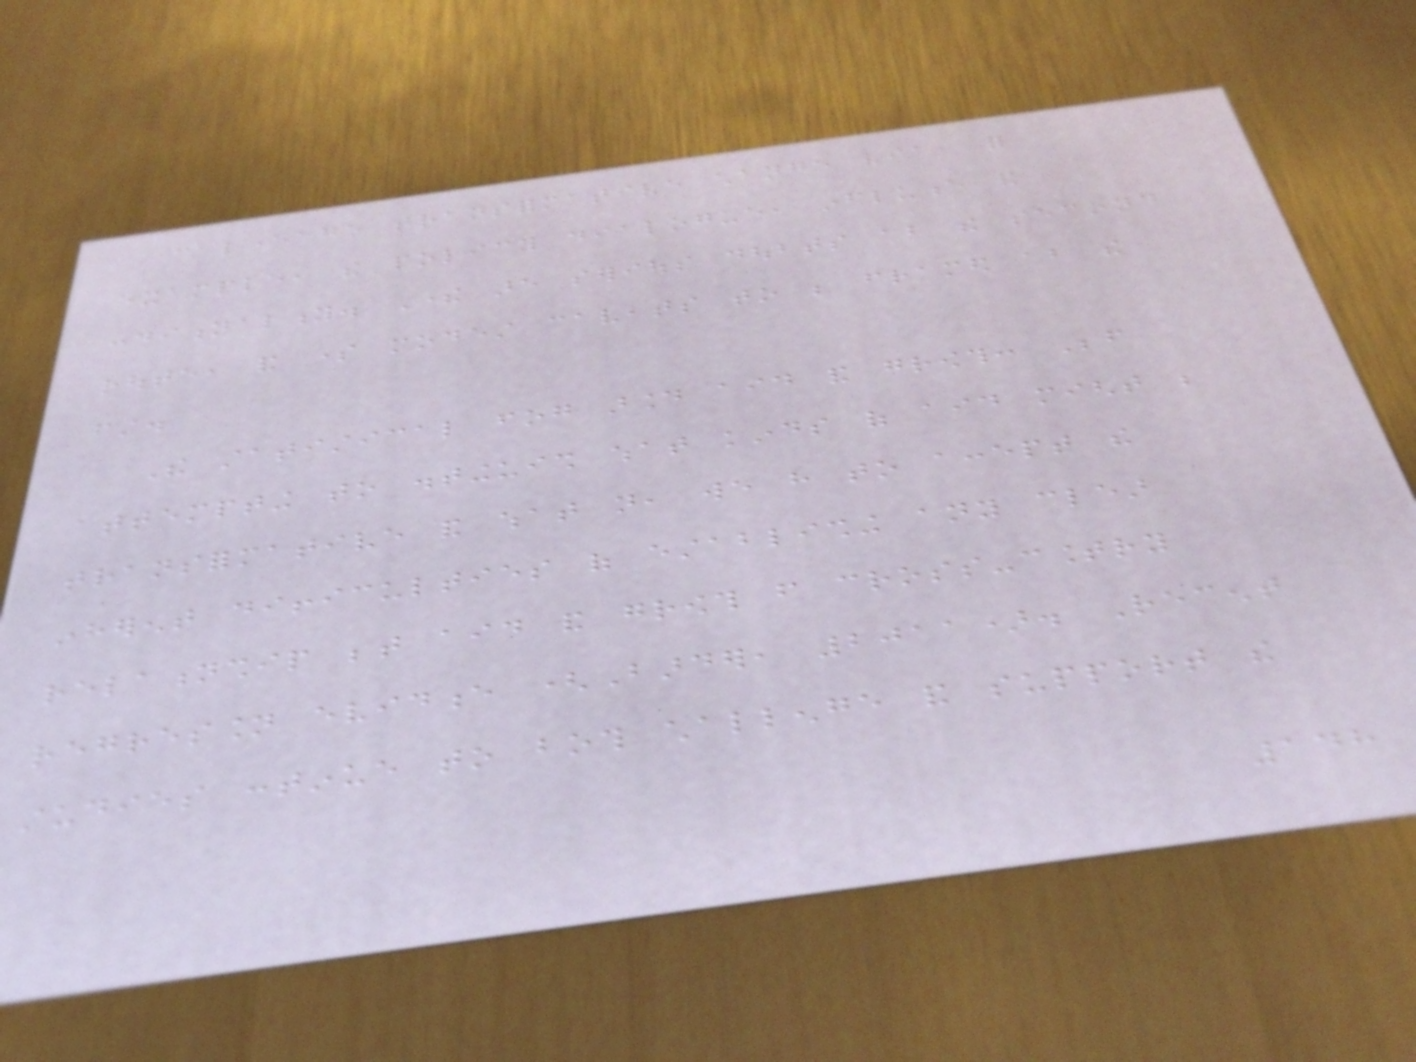can leverage transformative change via, for
example, the policy dialogue, influence and
conditionality. There are serious doubts about the second
route, and some modest caveats to be framed about the
first.
The statistical fog around aid and growth: Before
attempting to distinguish what kinds of aid might be
transformative and what not, we have to accept the
inherent difficulties of establishing any clear
relationship between aid and growth from cross-country
regression evidence (Barder, 2011). Recent
studies continue to both challenge and support the
148
